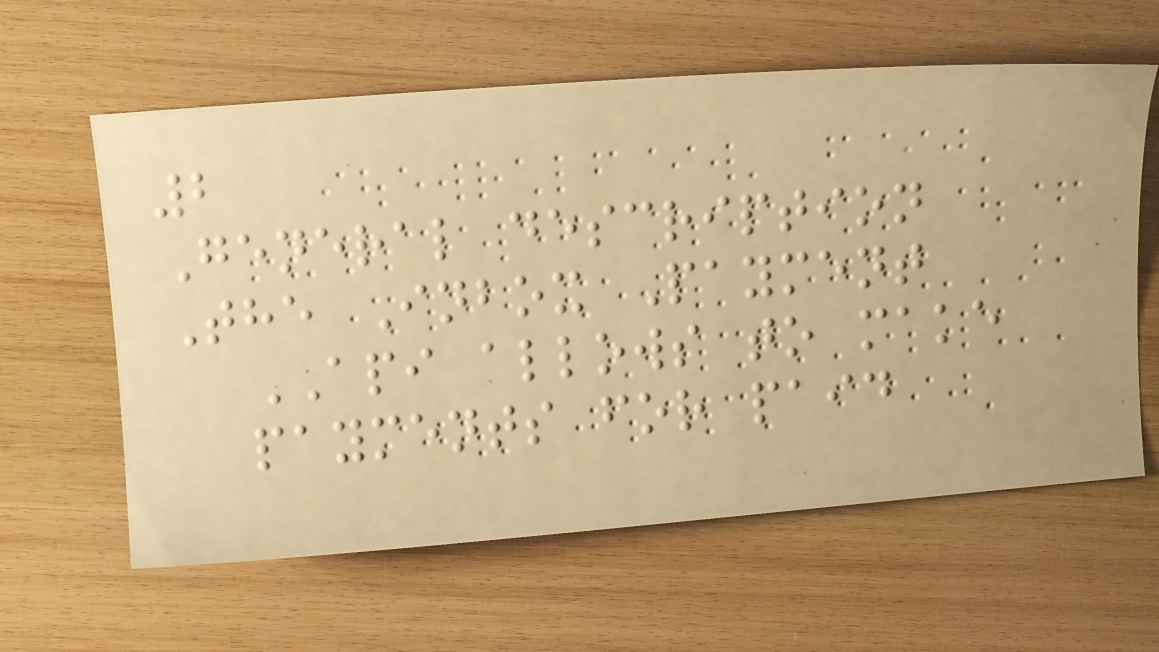2
General description
The Inbox Payment
API allows to make
payments for paid
